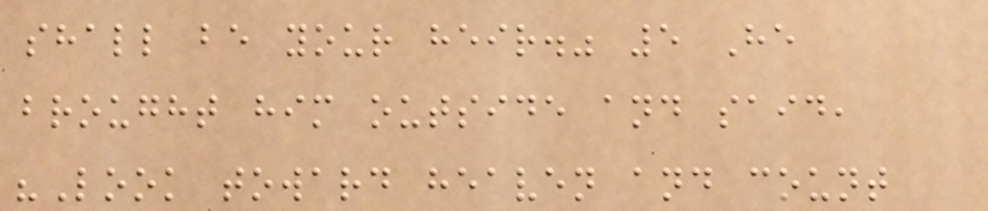shall be your heir." 5 He
brought him outside and said,
"Look toward heaven and count
